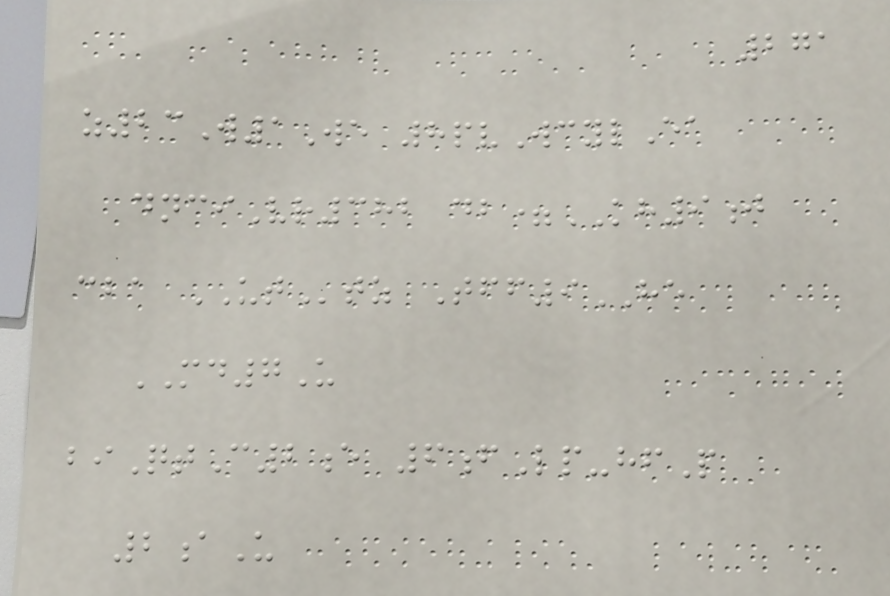271
z23W1We 8pvWcylEa
dnciVr382 db=KH9j
cba UTtz Tff9HE
MD7U
biQtC2e 6fLp-hfP
2aU
